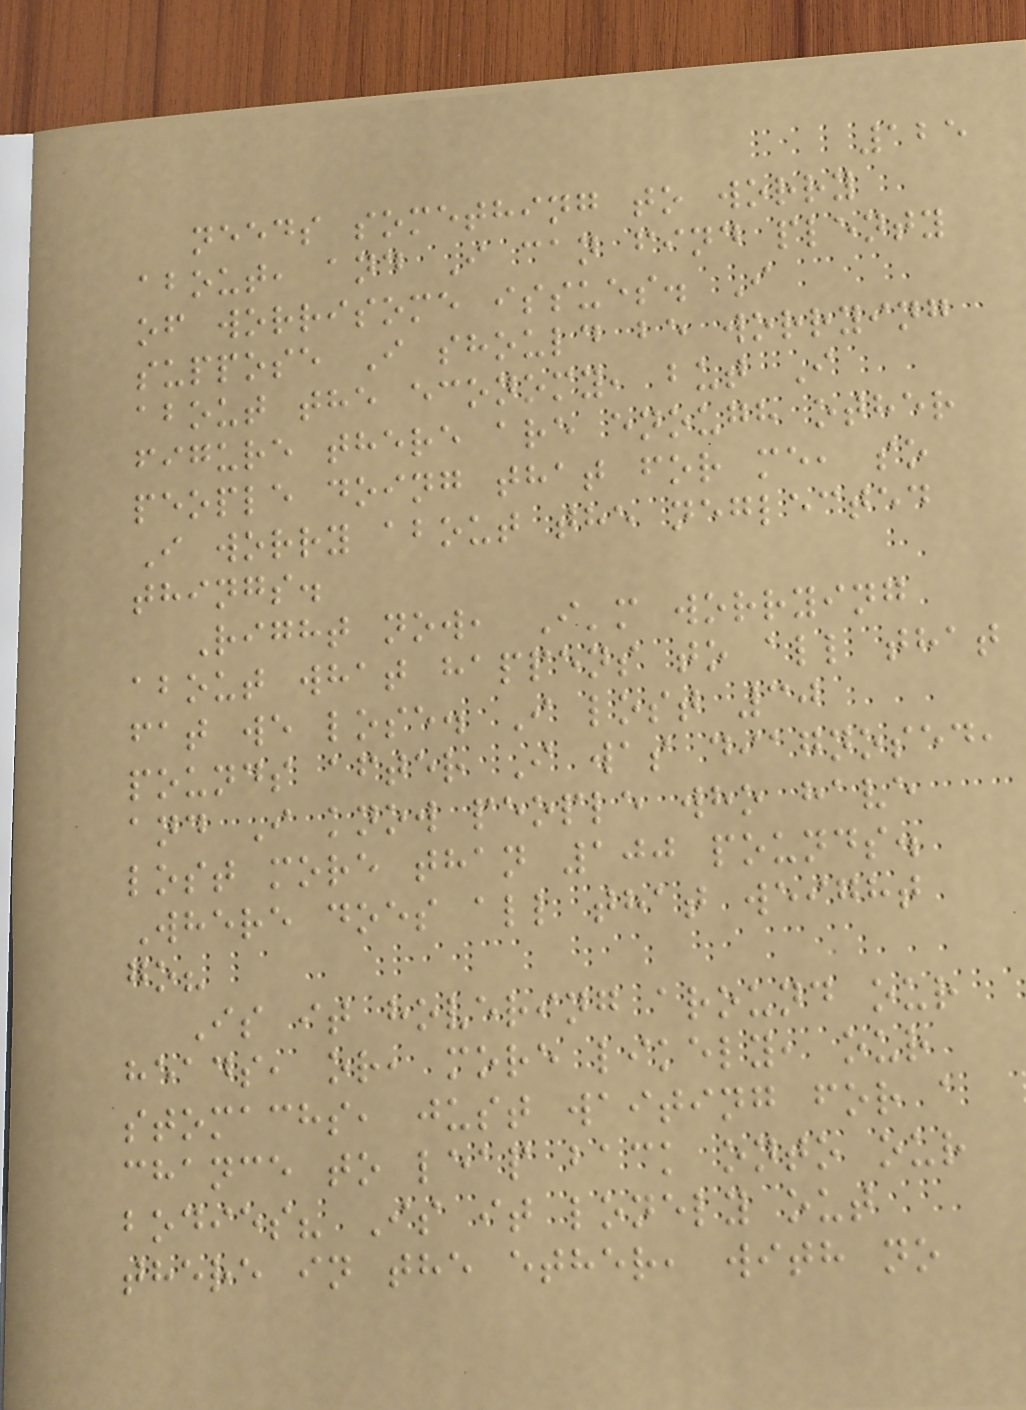125
needs something to worry
about, and I can find plenty
of worrisome issues. I
suppose I should be worrying
about the economy, but I
figure there are enough other
people doing that for me, so
I worry about the neglected
things.
Right now, I'm worrying
about what happens to all that
fat we lose. I lost 30
pounds after I was diagnosed,
and I know people who have
lost more than 100 pounds.
Where does all that weight
go?
Is it hovering around our
heads, or, more likely, our
stomachs, just waiting for a
chance to leap back onto our
bodies? Is it lonely out
there in the ether, with no
